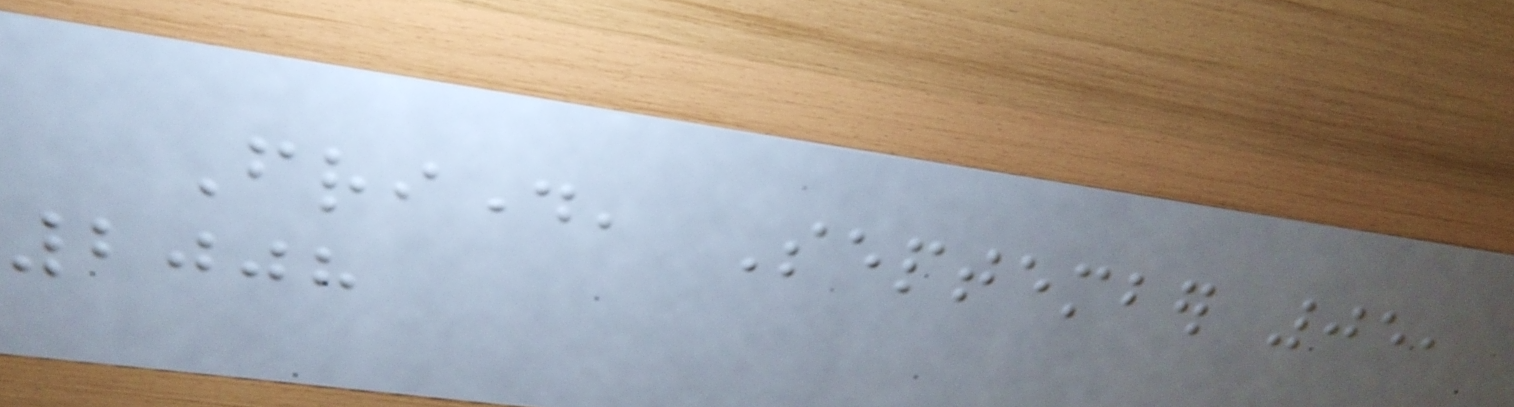Friday, September 05,
2008
